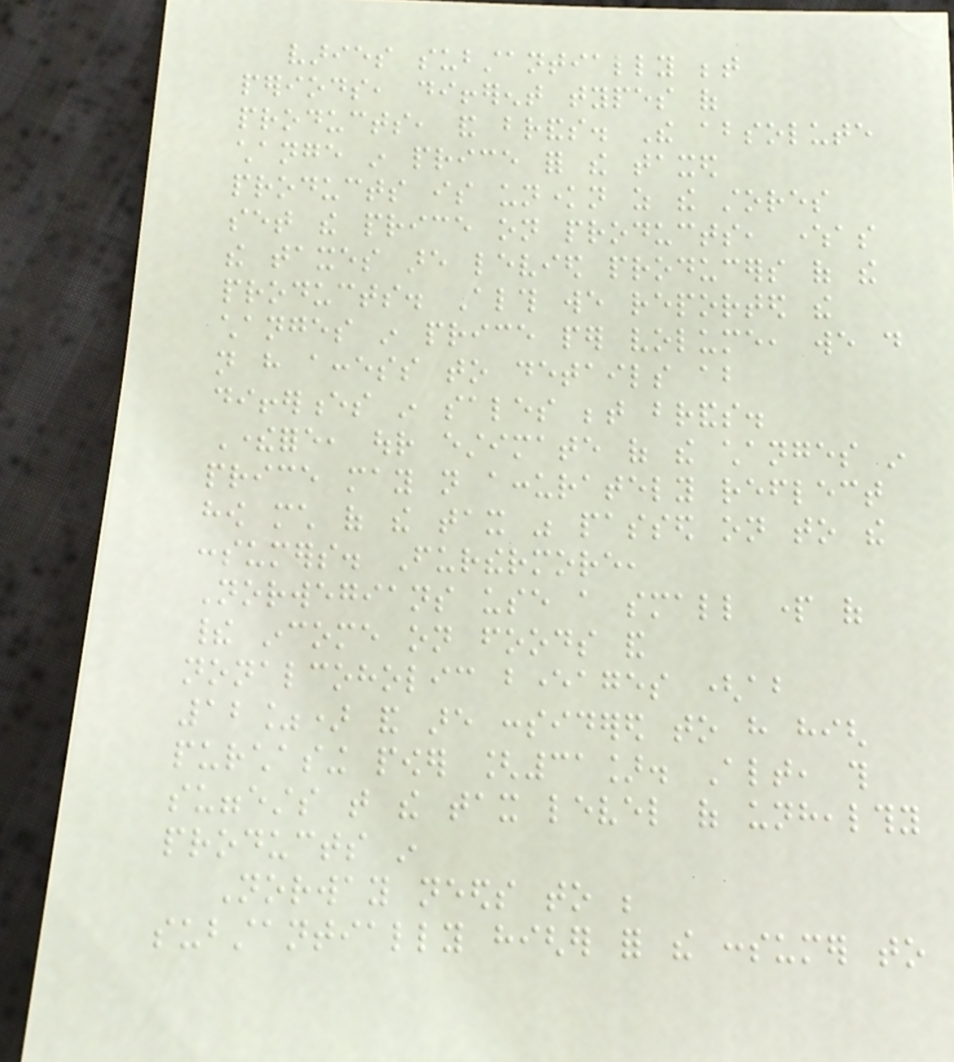varies substantially between
periods, different types of
products, and brands. The absolute
change in price for the taxed
products is unknown as the stores
set the price on products, whereas
the taxes are levied producers of the
products. Although we reported the
changes in price per volume, we do
not have access to details about
differences in sales between brands.
Therefore, our estimate of the changes in
price may not accurately reflect
how much of the tax was passed on to the
consumers. Furthermore,
Norwegians use a small part of
their income on foods and
nonalcoholic beverages (about
12%) and are considered to have high
purchasing power [31]. Altogether, this
suggests that the tax level of unhealthy
products in
Norway needs to be
substantially higher for the consumer to
